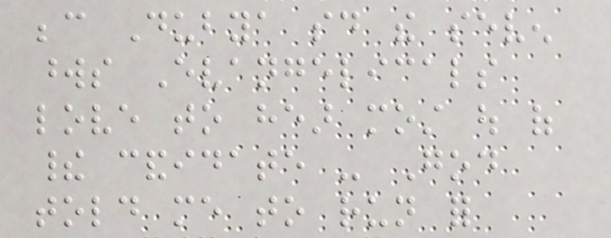because Dubya said the seven
words Evangelicals
love to hear most out of
their candidate - God
told me to run for
